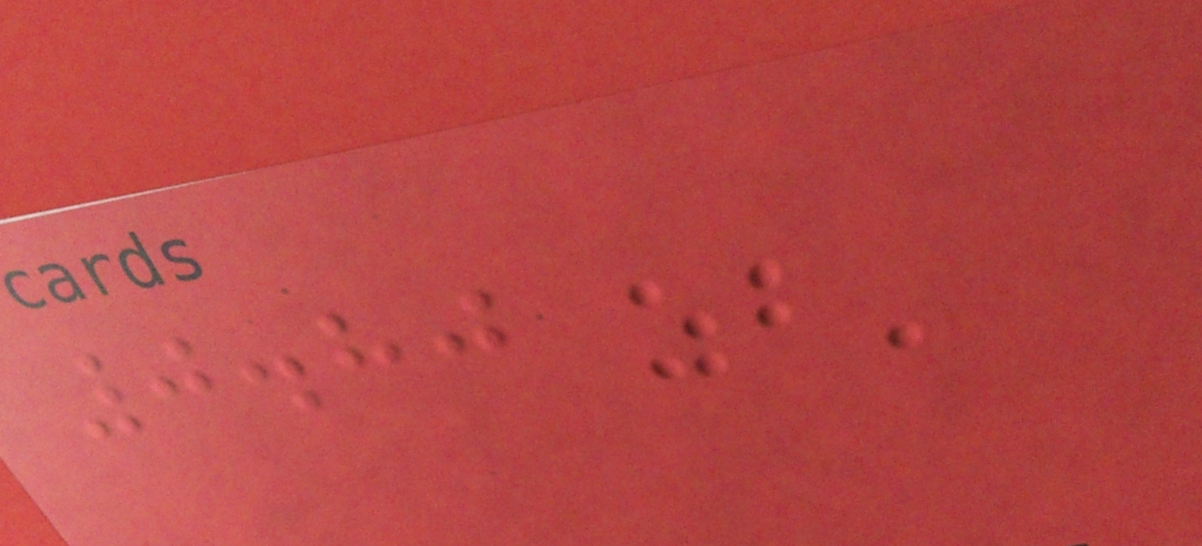0.80
